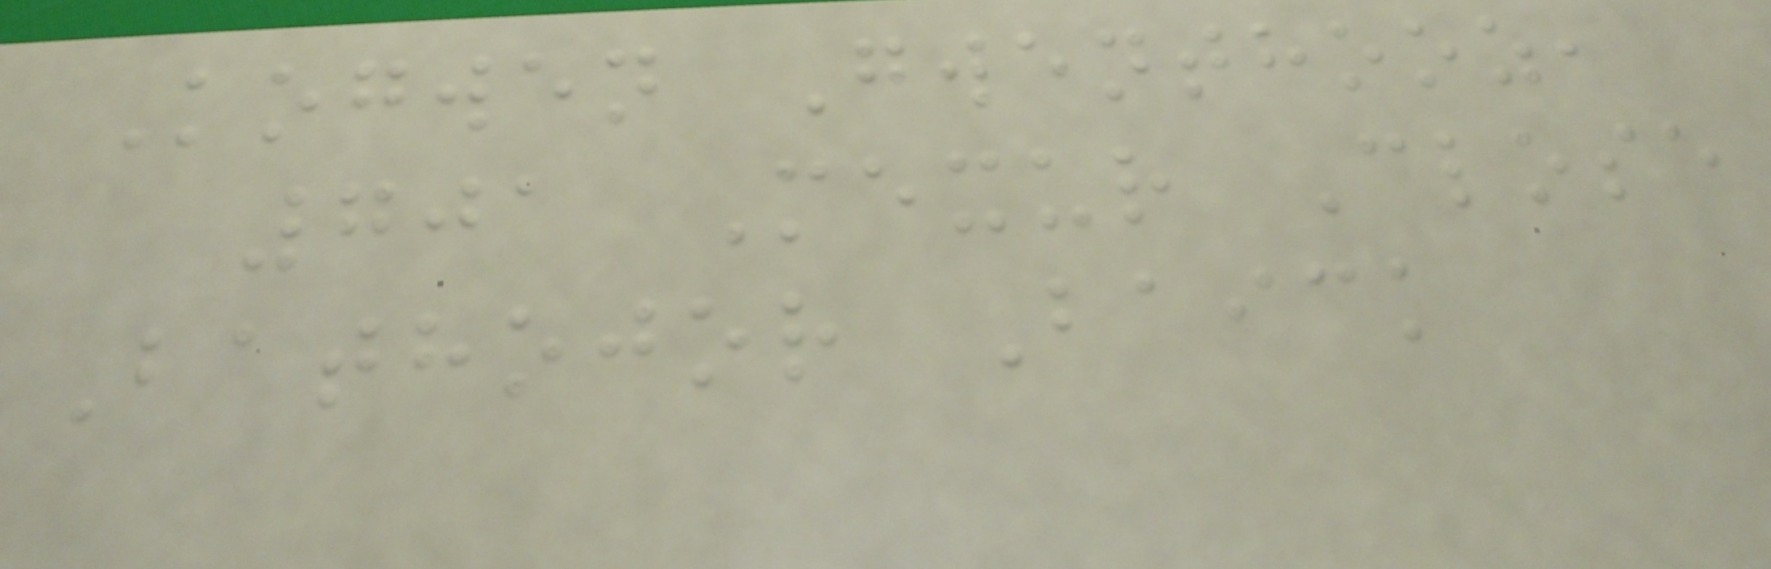Kogwen Gwenthooz,
701 Mexur Close
Bathojor Baick
